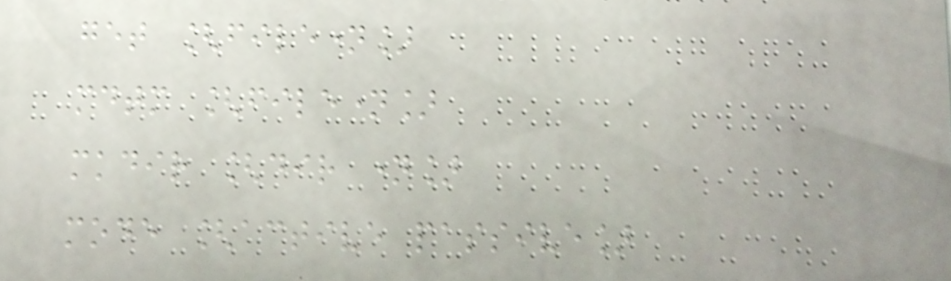get [filename]
mdtm [filename]
mkdir [dir name]
mode [active passive]
